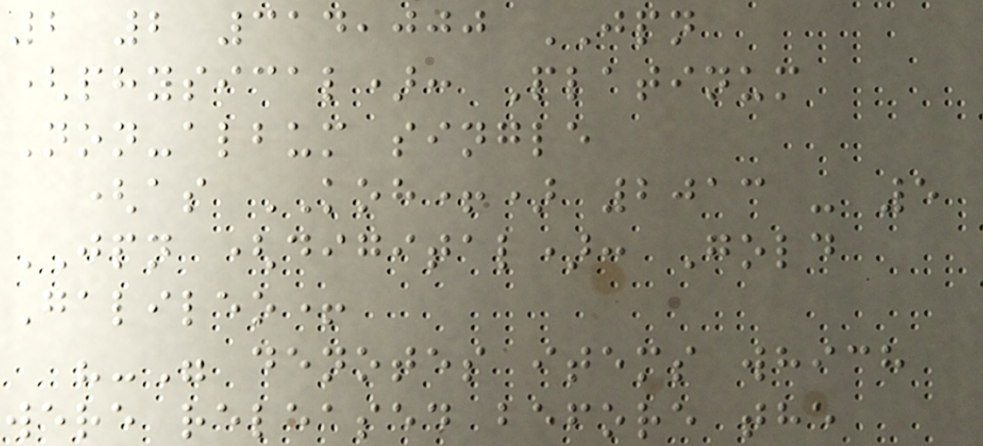2 2 314,000 JPN
(physical): Platinum
Non-album single
(as KOH+) 2013 - 5
JPN (digital): Gold
Galileo+
"-" denotes items which
were released before the
